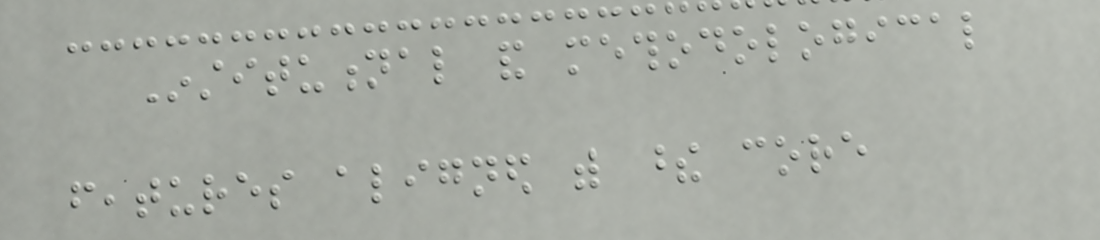Institutional and methodological
features aligned with these core
